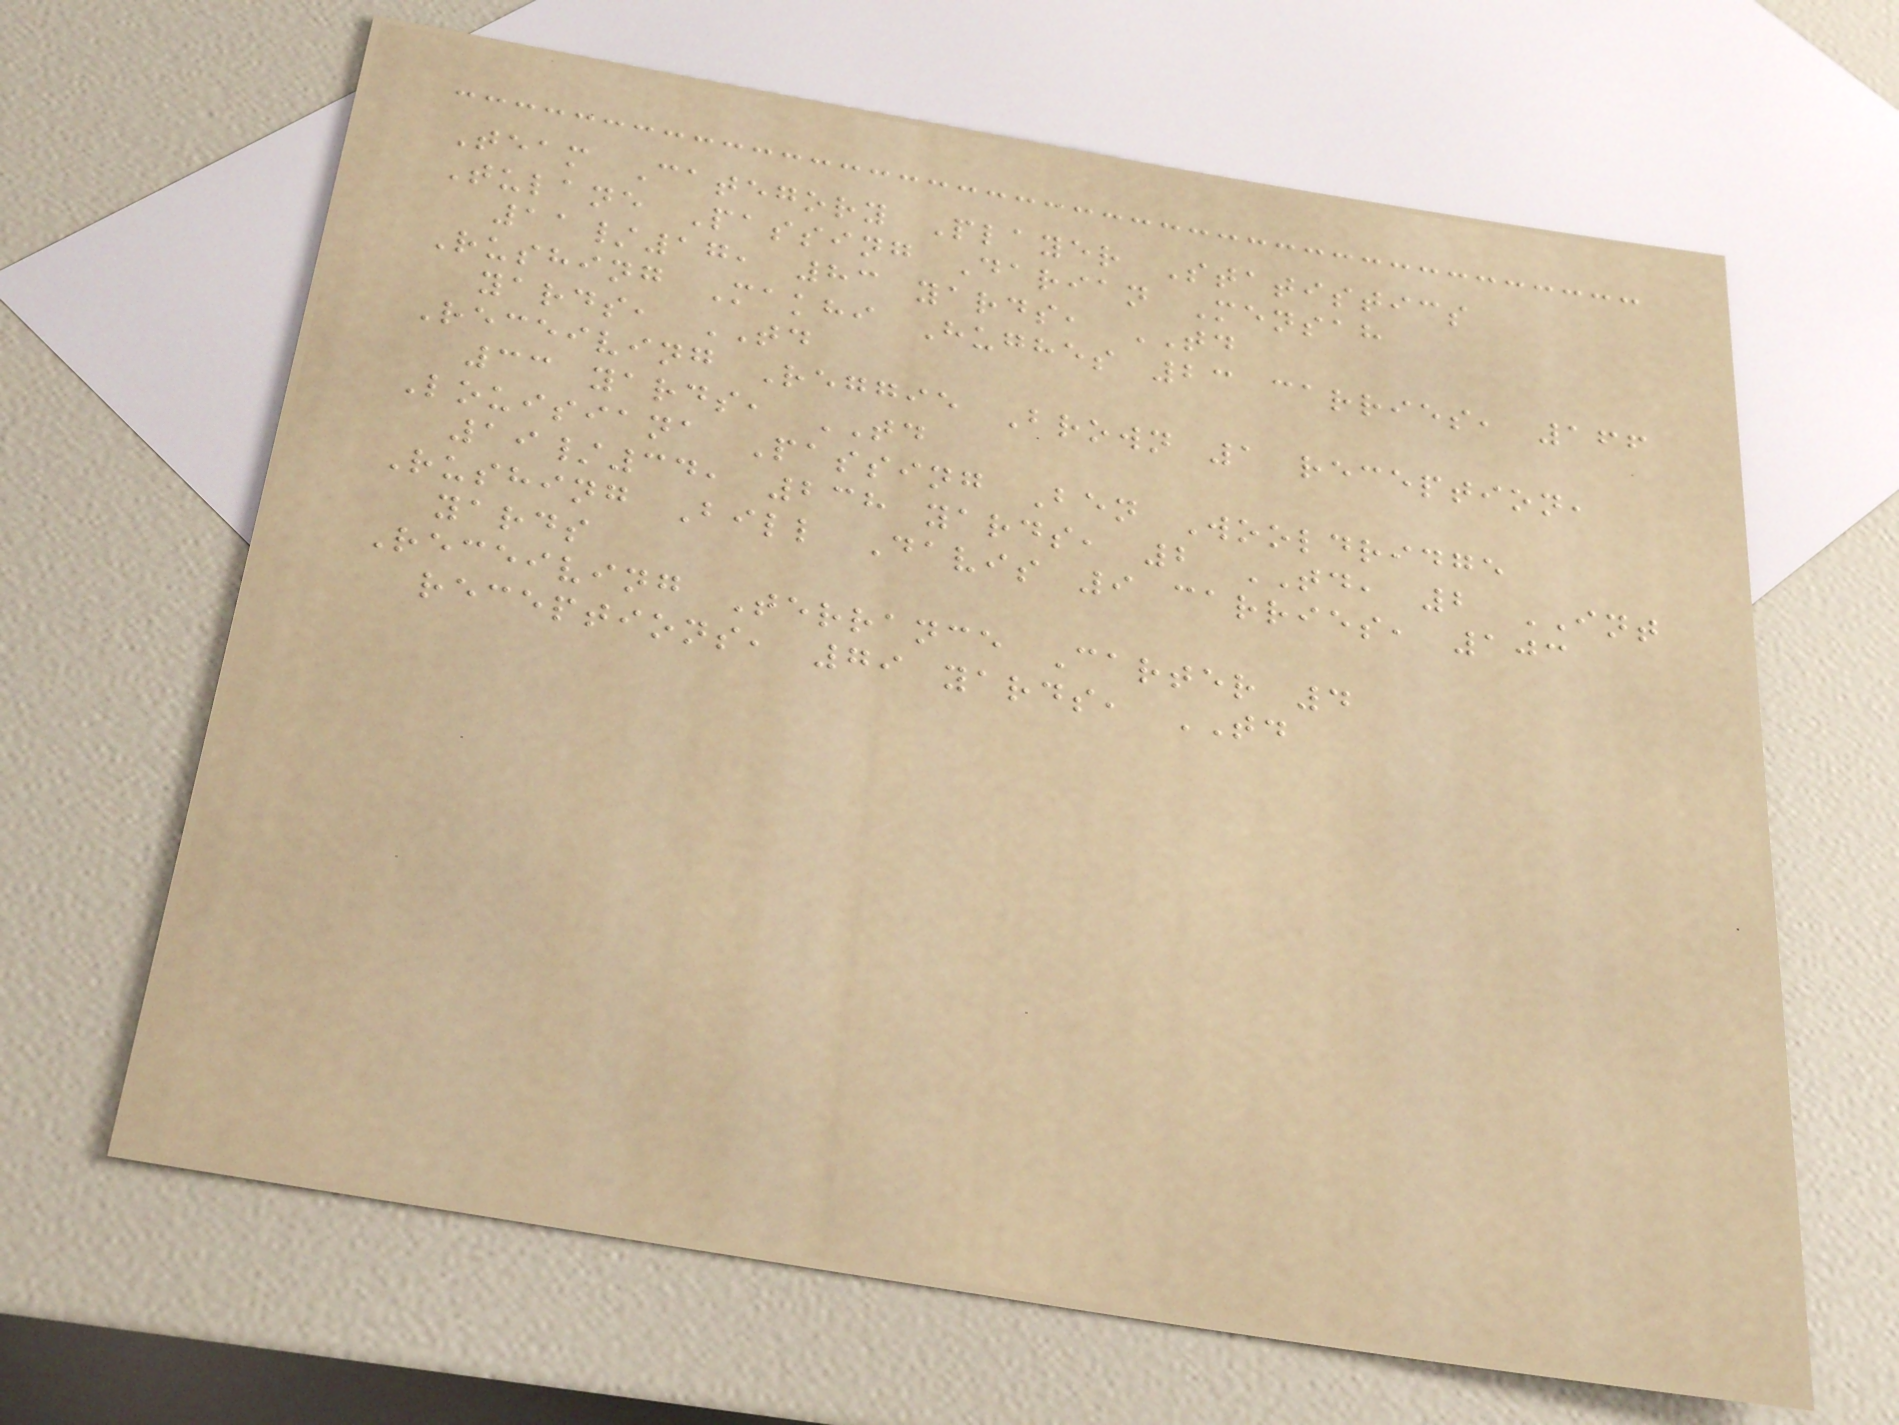Team Category Player Statistics
Tulane Passing Darian Mensah
11/17, 83 yards, TD
Rushing Makhi Hughes 23 carries, 166
yards, TD
Receiving Reggie Brown 1 reception,
33 yards, TD
Louisiana Passing Ben Wooldridge
19/34, 238 yards, 2 TD, 2 INT
Rushing Bill Davis 9 carries, 103
yards
Receiving Terrance Carter 4
receptions, 79 yards, TD
